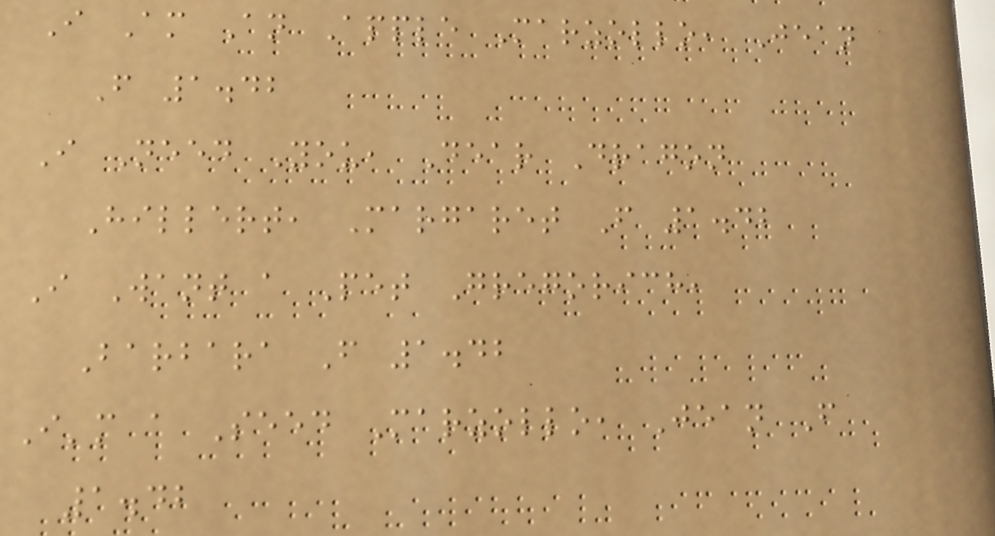I Am An Apple Marzollo, Jean
F 1.42
I Need You, Dear Dragon
Hillert, Margaret F 1.42
I Want a Pet Gregorich,
Barbara F 1.42
I'm a Seed Marzollo, Jean F
1.42
